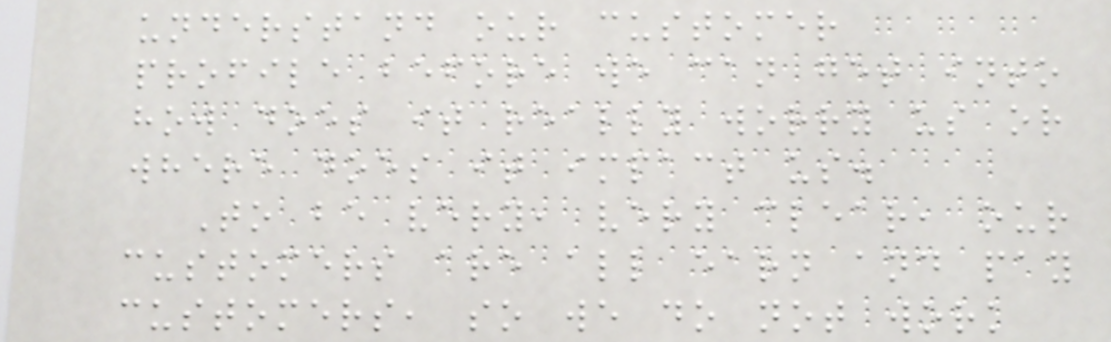understand our customer
profile before we can get into
how does it really worry us or
where does it impact us.
To be very, very clear, our
customers are all earn and pay
customers, so we do not work
